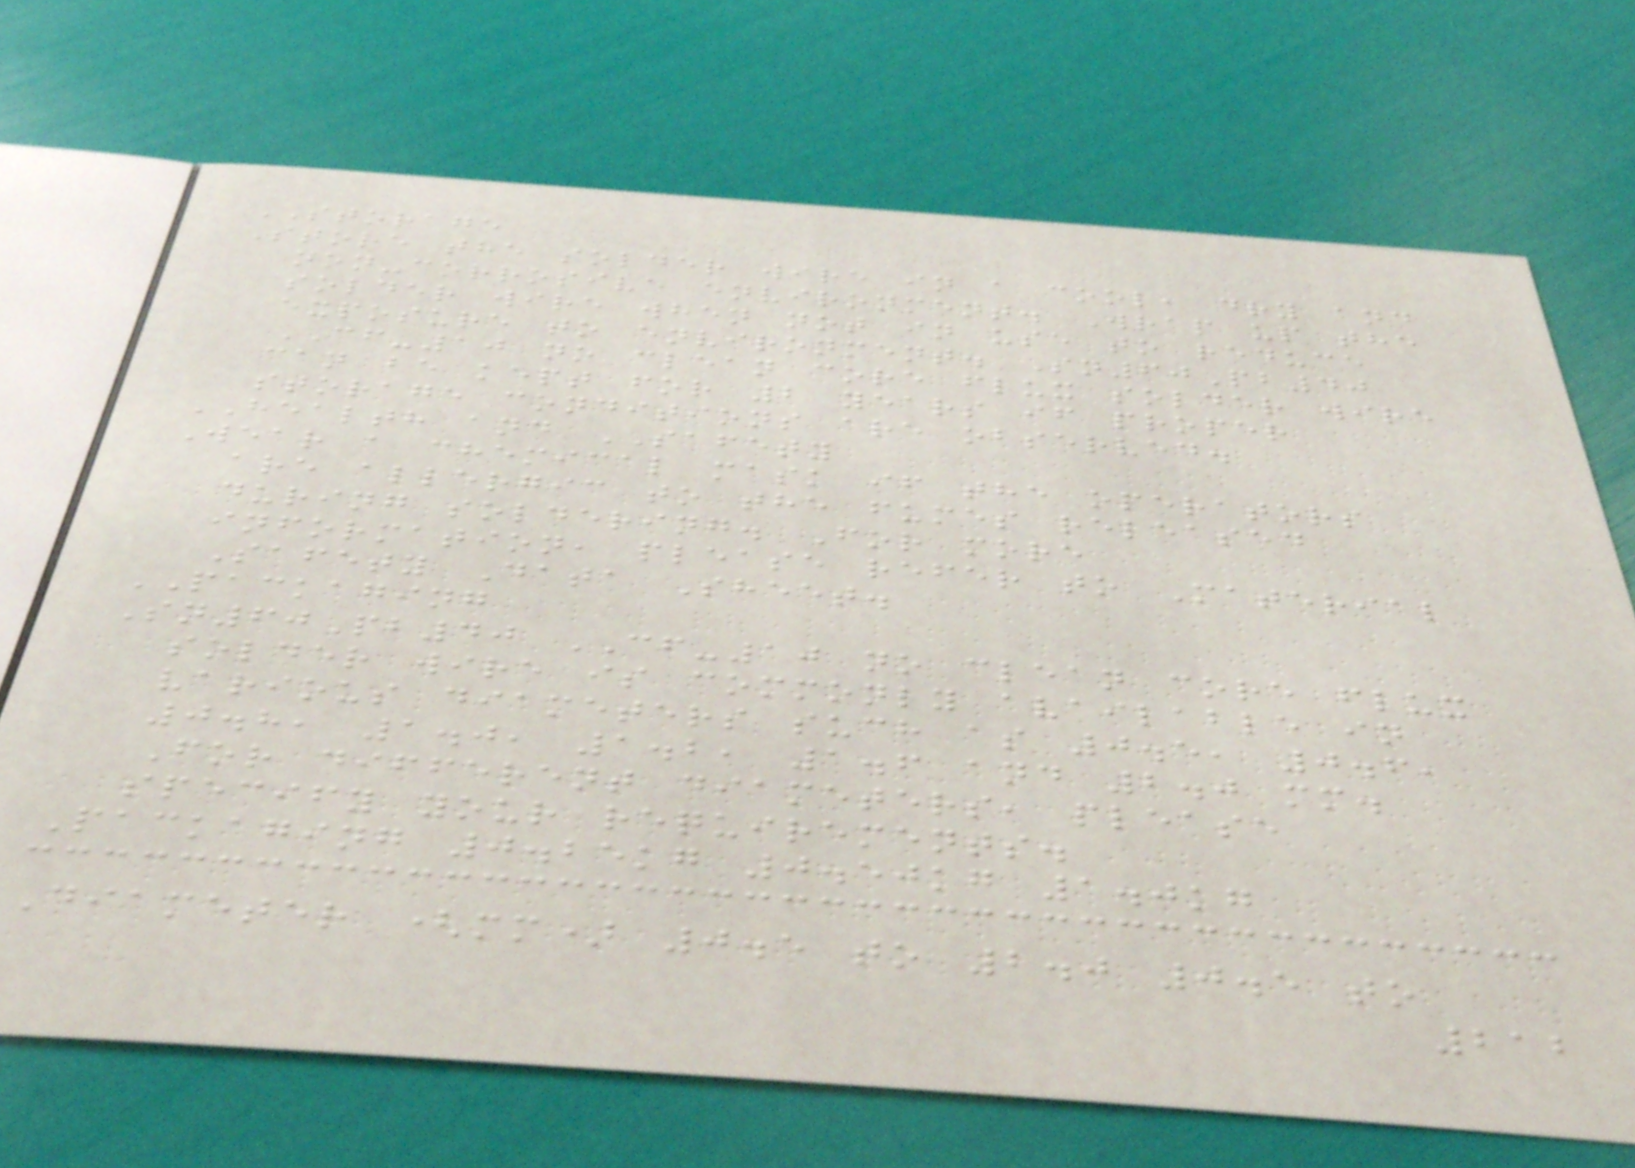STORAGE
Store the solder wire in a cool, dry and
non-corrosive environment. Wrap up the
solder wire when not in use to reduce
exposure to environment. Sn60Pb40
CF-10 no clean core flux solder wire
can be kept for 2 years if proper
storage conditions are observed.
HEALTH and SAFETY
Wear a chemical mask if the operators
are allergic to the fumes released
during soldering. For more
information, please refer to Material
Safety Data Sheet.
PACKAGING
Sn60Pb40 CF-10 no clean core flux
solder wire is commonly available in
various diameters such as 0.5, 0.6,
0.8, 1.0, 1.2, 1.6 and 2.0 mm.
For different diameters, please
specify your requirements.
Packaging 0.25kg 0.50kg 1.0kg
Diameter (mm) 0.5 to 2.0 0.5 to
212
